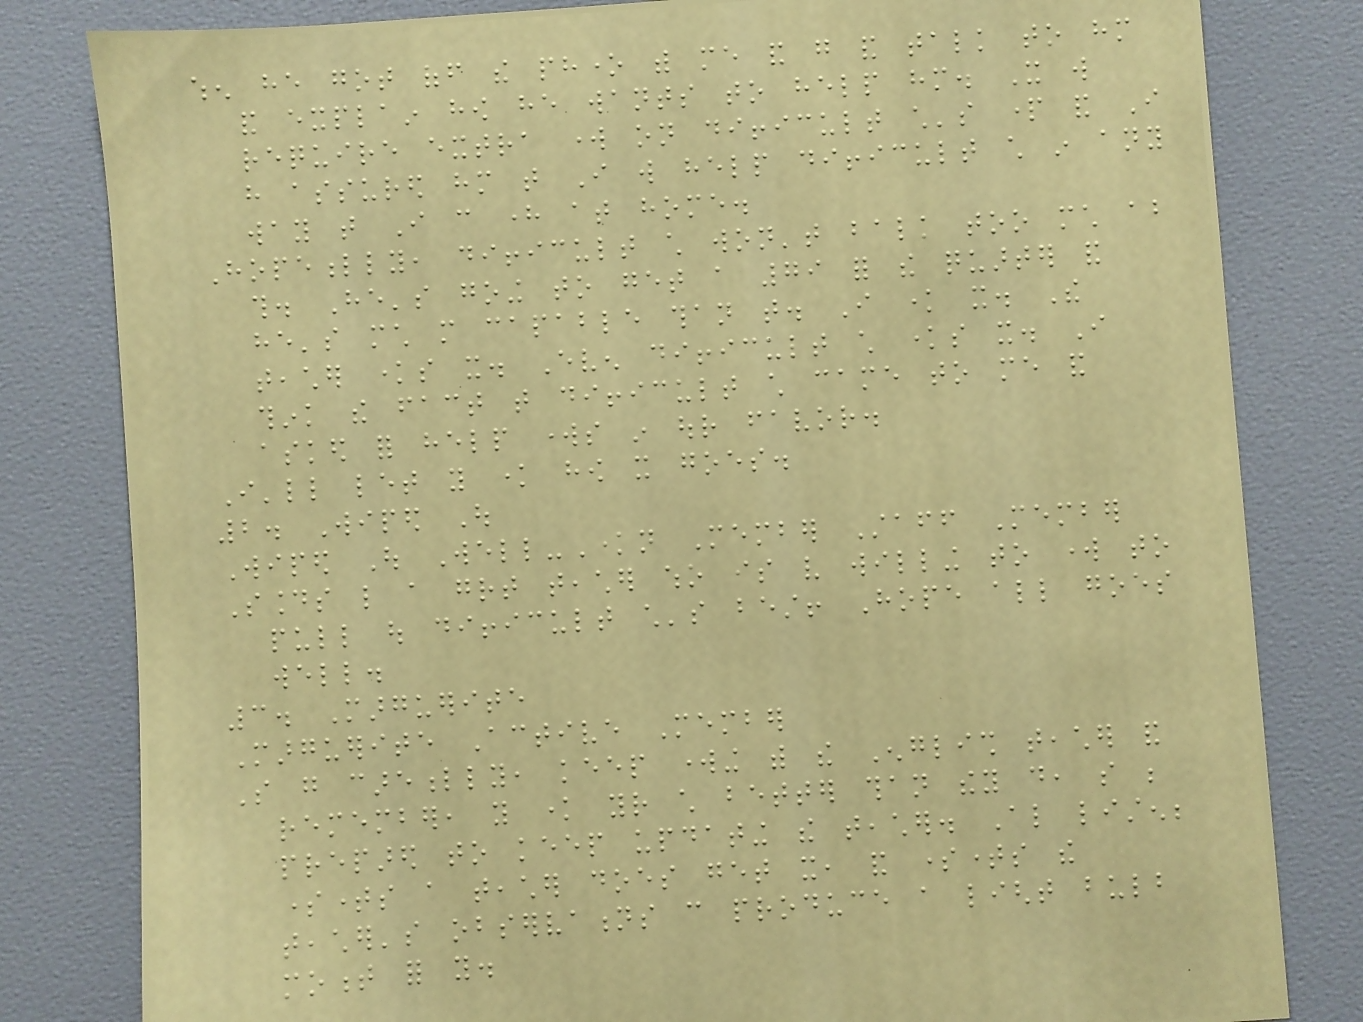when he got off the phone with me and go and talk to him
and explain how he wants to help him. It will
require extra work on difficult child's part and I
have assured him that I will help difficult child in any
way that I can here at home.
Hopefully, difficult child won't balk too much about
this. He's going to get a 79 for the quarter and
he's much more capable than that. I know it. The
teacher knows it. Even difficult child knows it. I
think the fact that difficult child came to me and
asked for help works in our favor.
I'll let you know how it goes.
2. Wiped Out
Wiped Out Well-Known Member Staff Member
Sounds like a great teacher who is very willing to work to
pull out difficult child's best! Hope all goes
well.
3. Marguerite
Marguerite Active Member
So go carefully, keep working with the English teacher and
remember, you know your child better than they do, so be
prepared to keep updating the teacher. Also listen;
sometimes a teacher does get it, and sometimes the
teacher's observations can produce a light bulb
moment for you.
